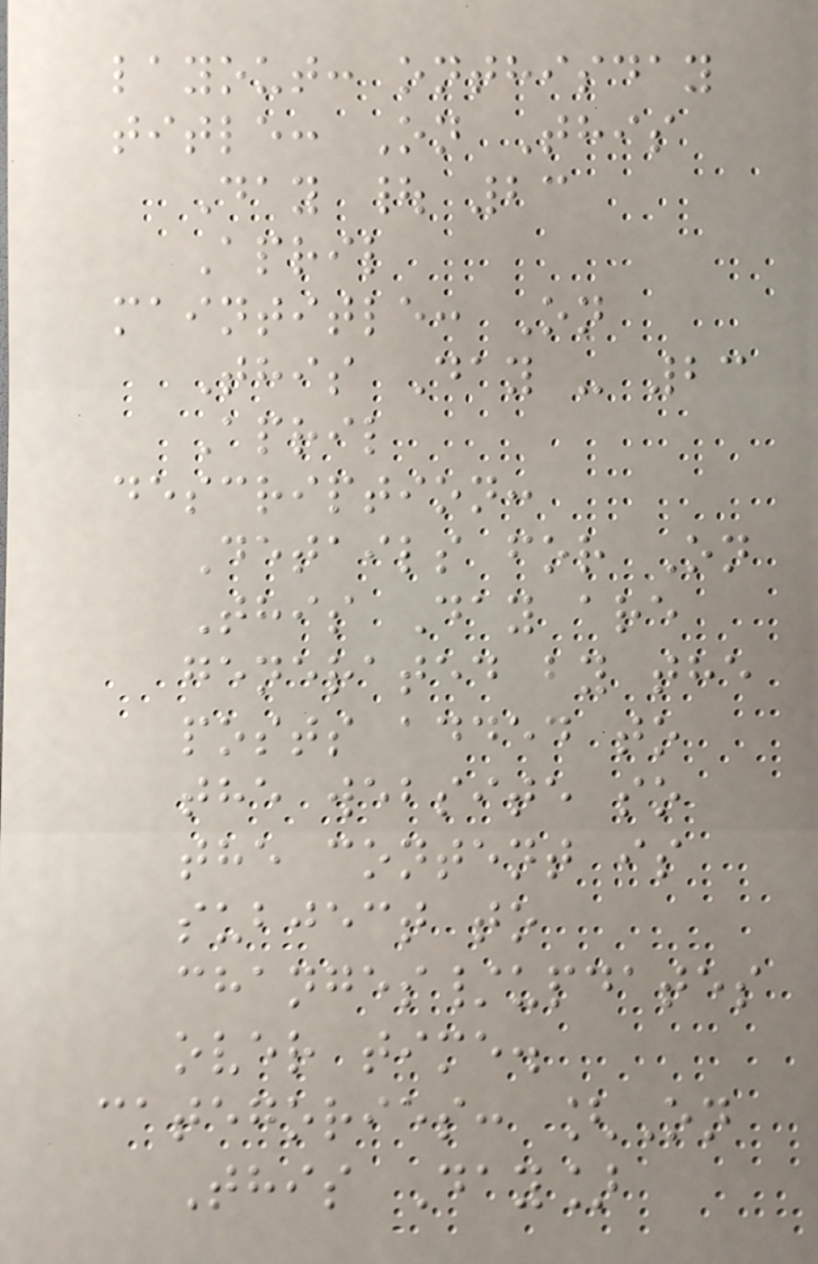layout: onthisday
title: On This
Day | 23
April
maintitle: On
This Day - 23
April
description:
Details for On
This Day are
generated by the
posts added to
the website so
the content is
subject to
changes/updates
over time.
categories: [On
This Day]
